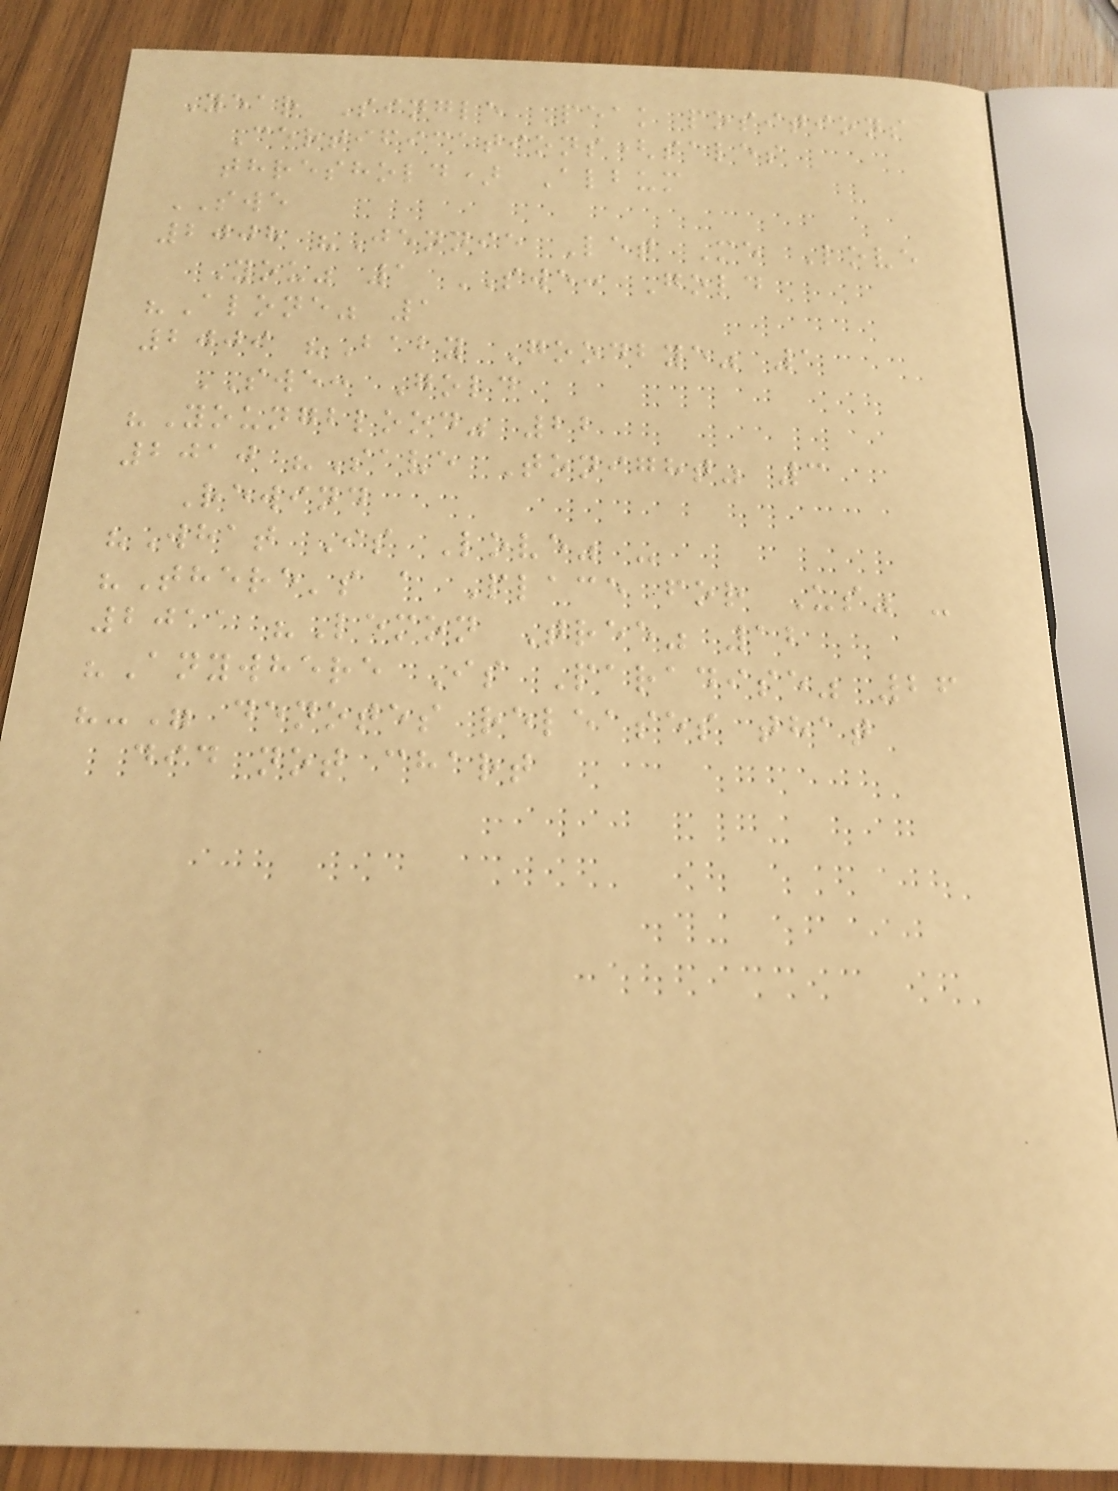Year Single Peak positions
Certifications(sales
threshold) Album
SWE
2008 "Jennie Let Me Love
You" 1 SWE: Gold
"Alone" 1
2009 "Baby Goodbye" 1
SWE: Gold
"Youngblood" 22
2010 "Save Tonight" 3
Rewind
"What Is Love" -
"There's a Place for Us" -
2011 "Lemon Tree" 12
"Anywhere Is Paradise" 26
"-" denotes releases that
did not chart
